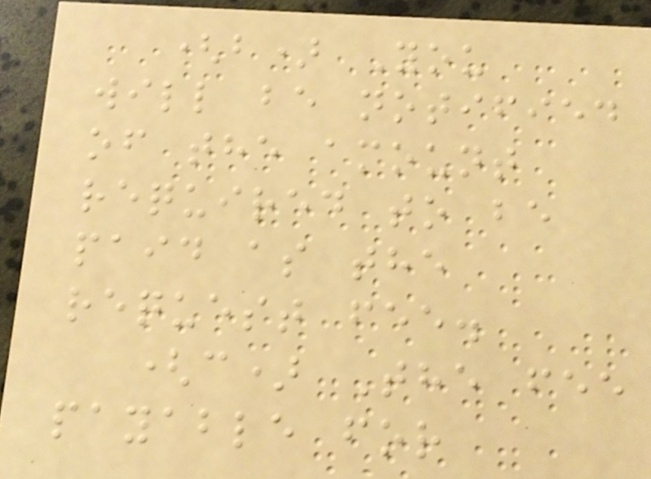(b) You
will be notified
of the amount
required to be
paid as the
request fee.
(c) The fee
payable for
